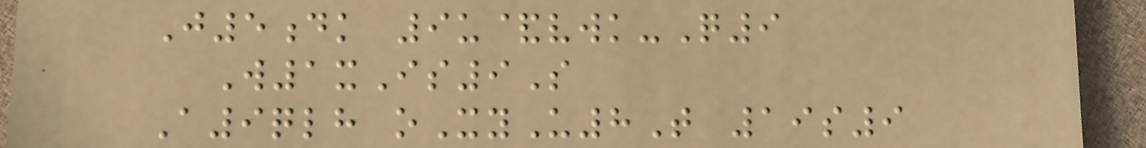J5dk 9u&vwk-Q9
W1xIs9S
A9qlh oXyU8T 19s9
